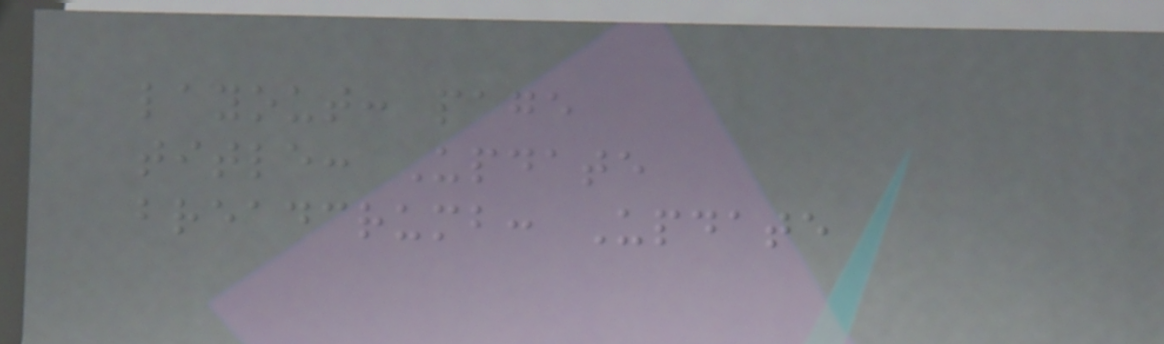layout: page
title: Update
breadcrumb: Update
